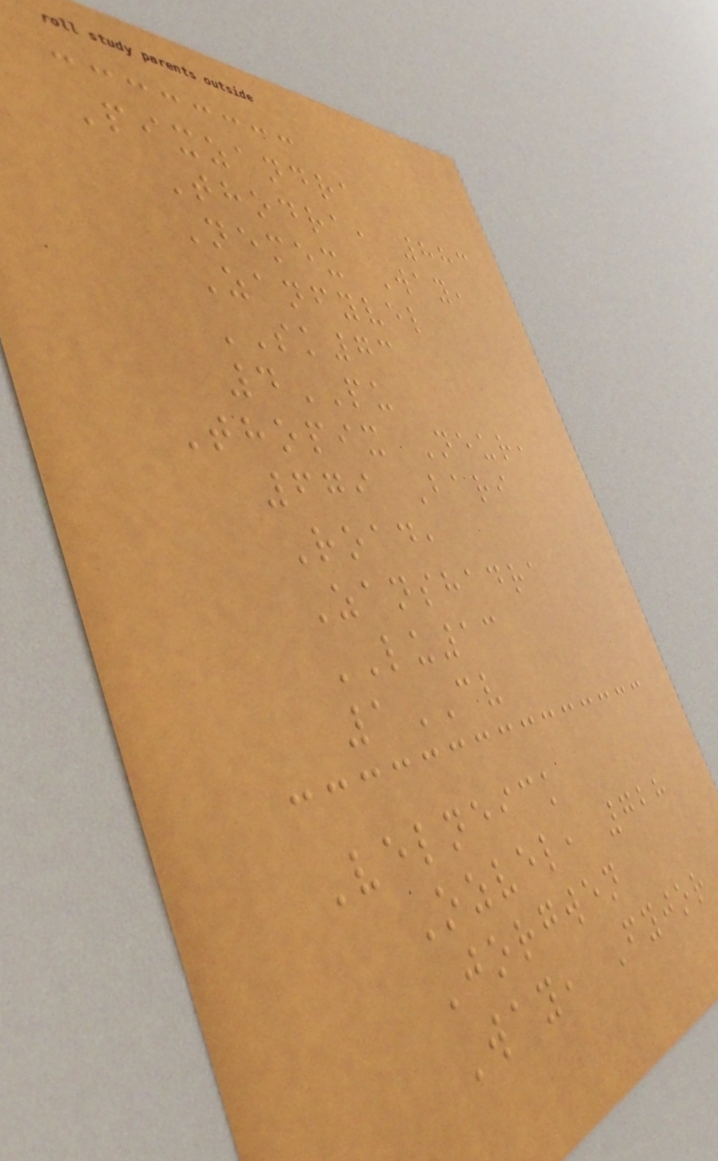Pixzandra
Thodra, 883
Nemex Way,
Zanfyvel
SK73
4PU
Thopix Neur,
679 Bari
Road,
Zanshadra
LU13
1CV
Velneick
Ozvel, 728
Jorgwen
Way, Fyjor
